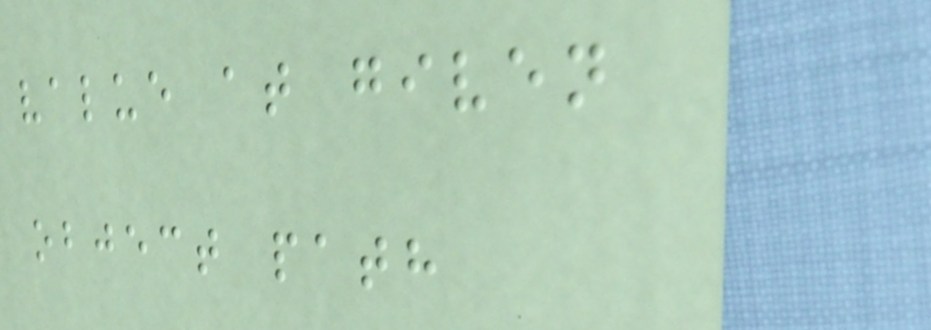value at given
object path
